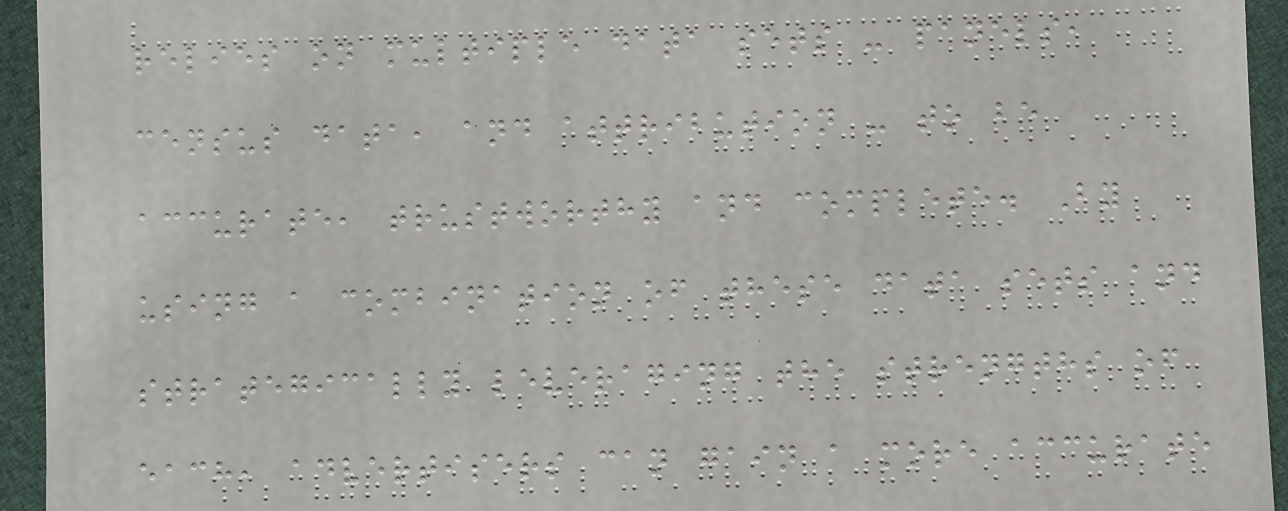relies on multiple data sets - panels,
census data, and attribution - to be
accurate, trustworthy and complete. By
using a combination of these data sets and
strategically leveraging the strengths of
each, advertisers can gain a more accurate
